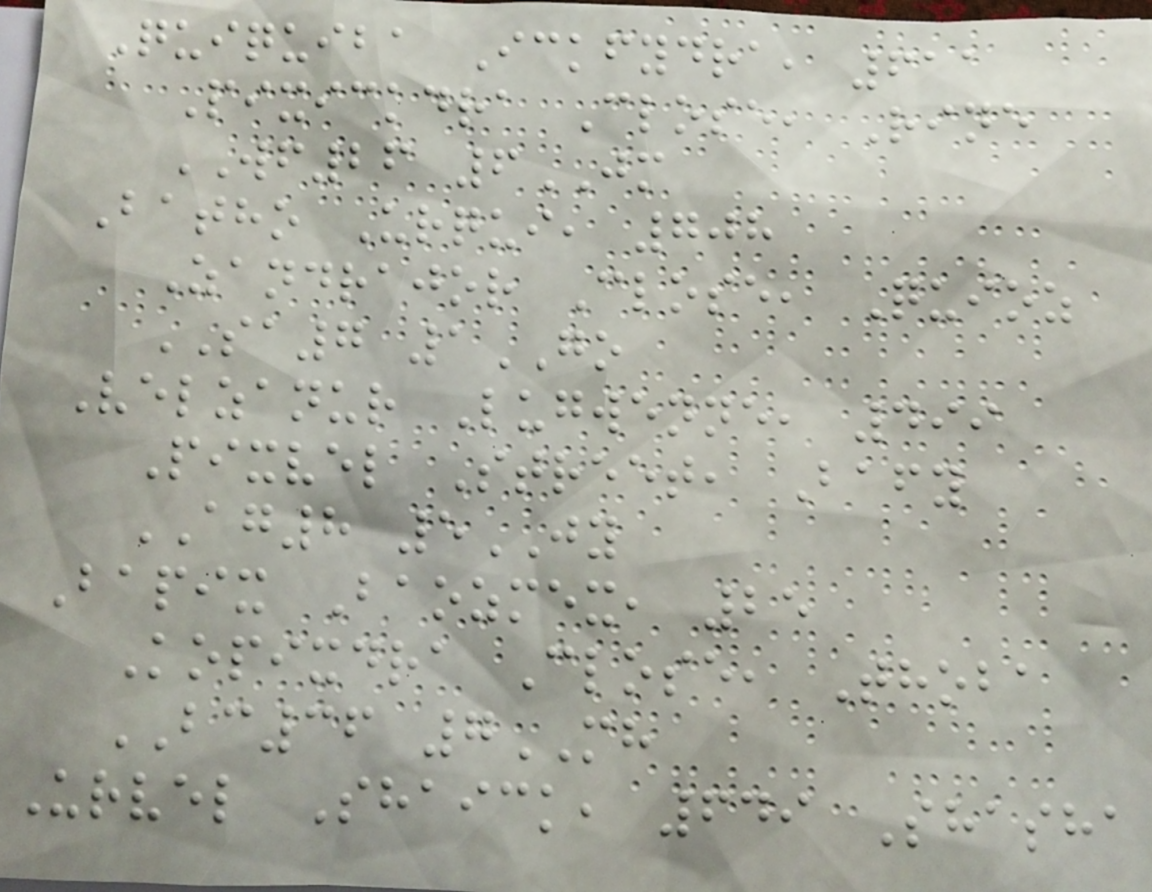Quiquiba Ickfydra, 611
Pixickdra Close, Rine
WF26 6JM
Batho Urqui, 708
Zandrajor Close, Quioz
SA7 1GO
Velzanur Lugwenne, 499
Pixvel Street, Bafy
AG8 5JY
Bapix Baozmex, 25
Kopixdra Close, Thoba
BC36 7MH
Urvel Shaick, 649 Shasha
